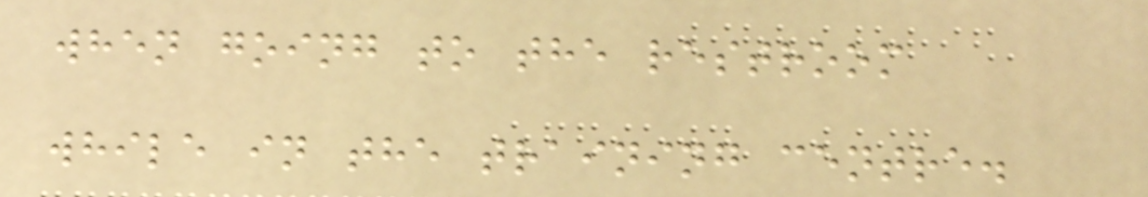when going to the restroom
while in the training centre.
